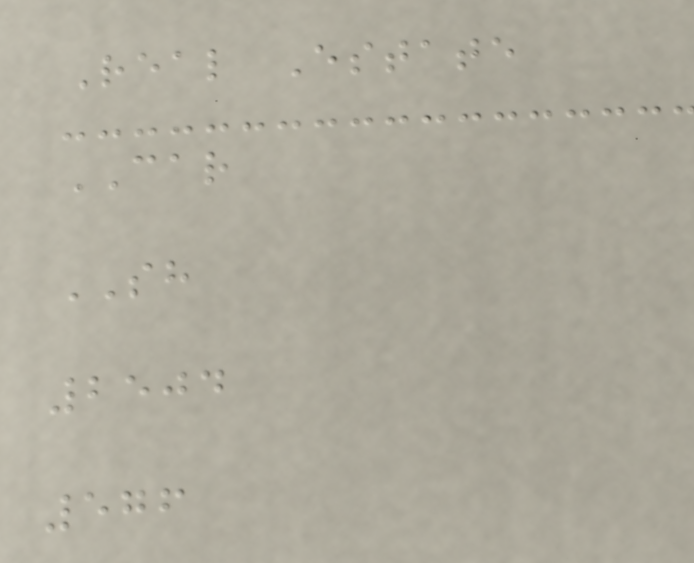Real Estate
CAR
SH
2504
576
